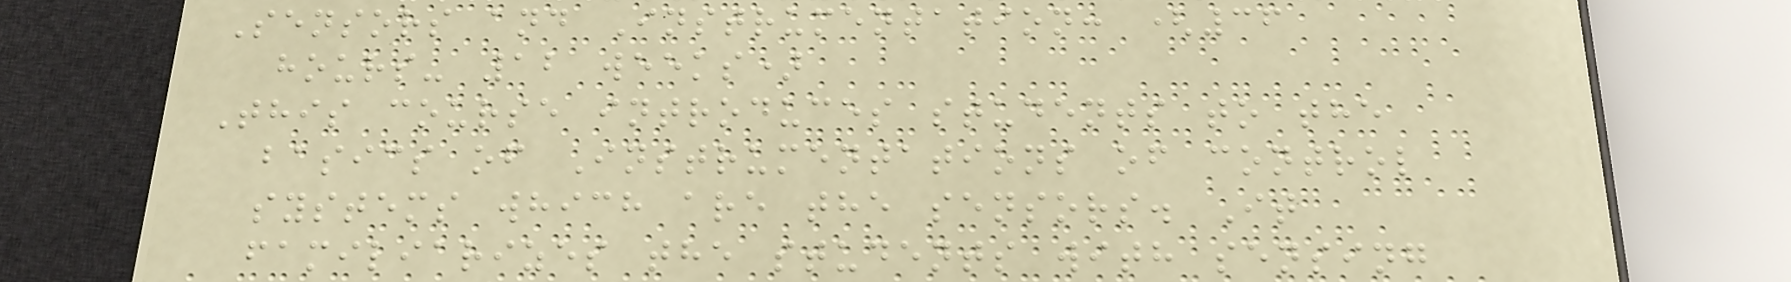Sensors and Instrumentation: (36
hours- 12 weeks)
This course introduces students to the
basics of Instrumentations of control
systems which are the sensors. It
familiarizes the students with sensing
